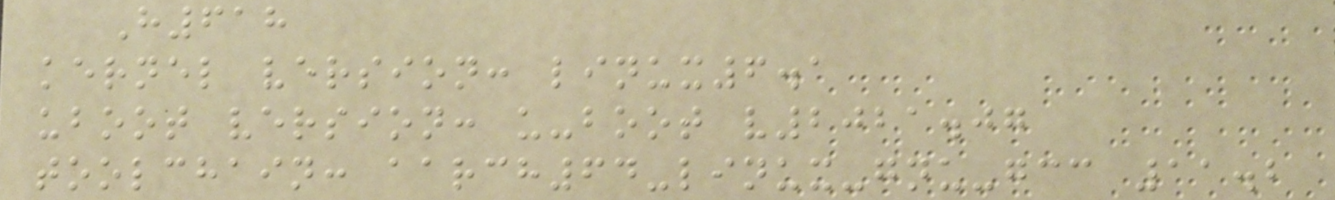H618
kernel version: linux6.1
uboot version: u-boot v2021.07
toolchain: aarch64-linux-gnu-gcc 11.2
